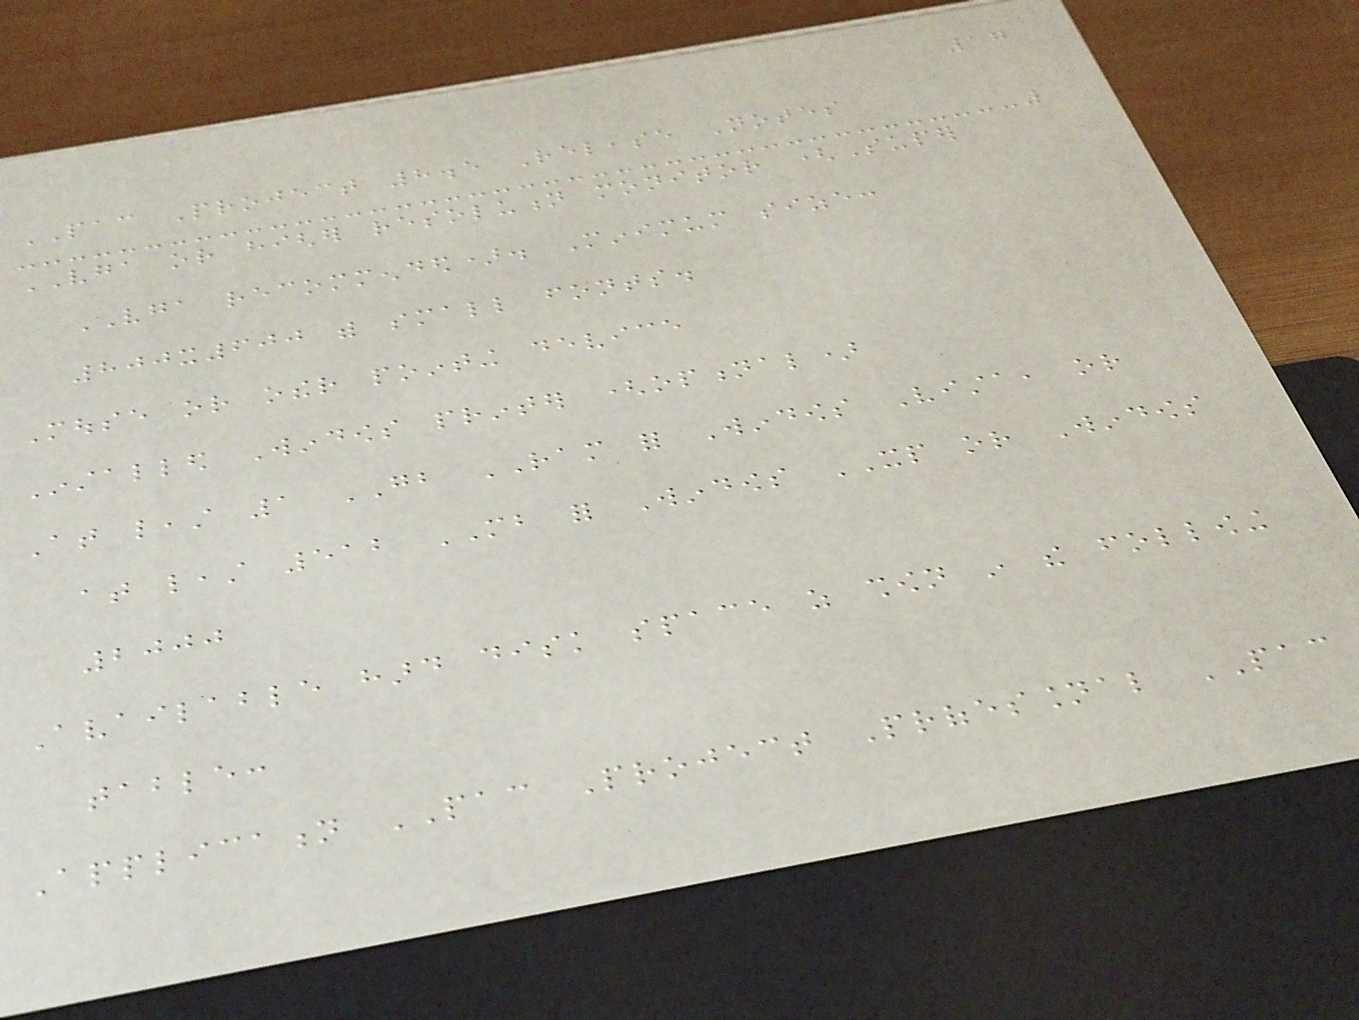17
PAC Project 8.5 Release Notes
VGA or higher resolution monitor (Super
VGA recommended). Minimum size:
800x600 with small fonts.
Mouse or other pointing device
Installed Windows printer (optional)
At least 1 GB RAM for Windows Vista, or
at least 512 MB for Windows XP or Windows
2000
Available hard disk space as shown in the following
table:
Application PAC Project Professional PAC
